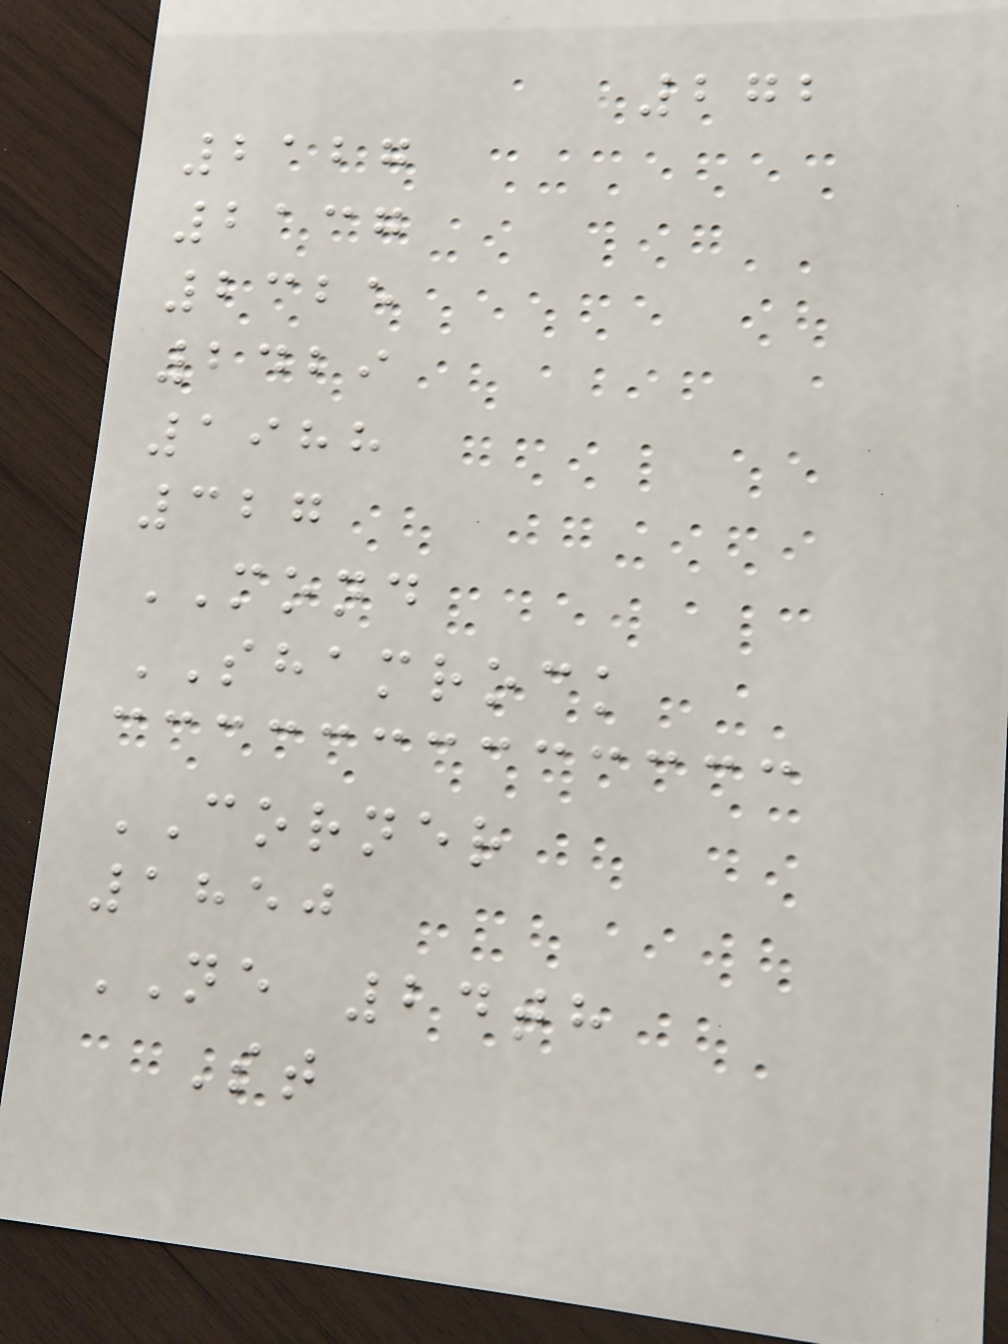272
2127
2137
2325
2429
1988
327
MOND
SHAMROCK
CORNER
1850
NE 24th
St
